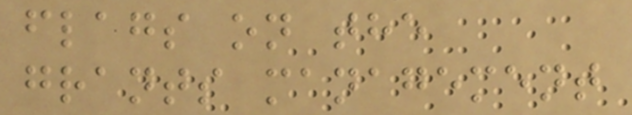flags on the
grants management
